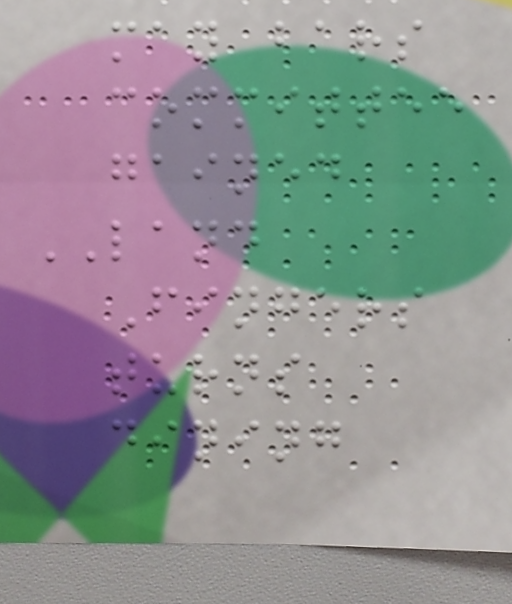may bars
committee
gained
LAND
Fingers
turns
dining
